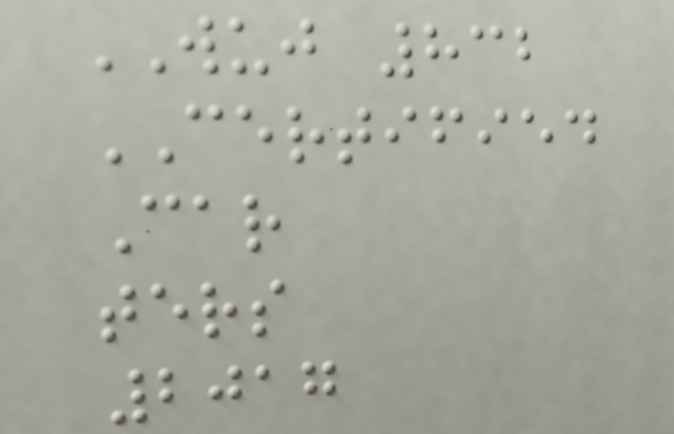WUJ 832
CERTIFIED
Car
ters
2017
